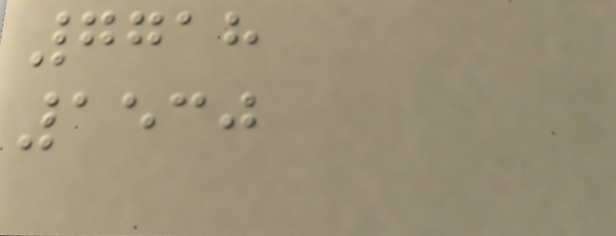7718
1530
